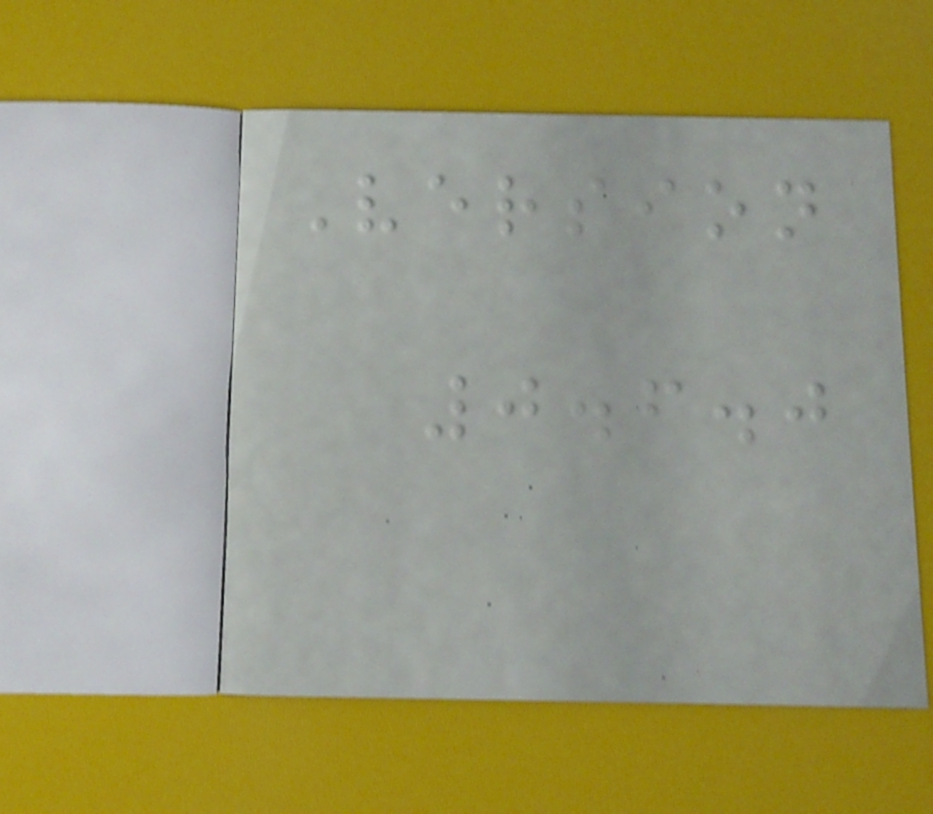Version
0.6.0
